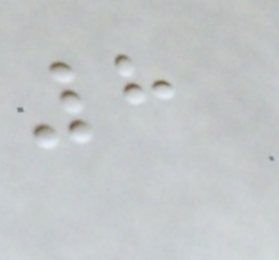8
